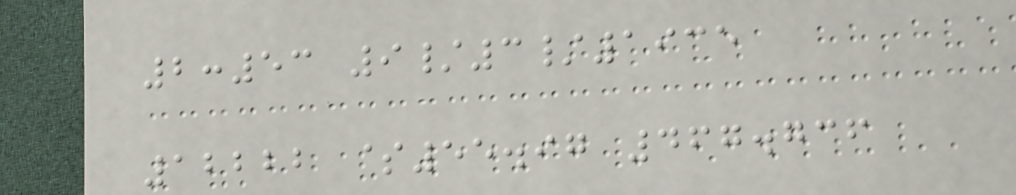2:53 9/3/1935
12222 $55.97 467.736
